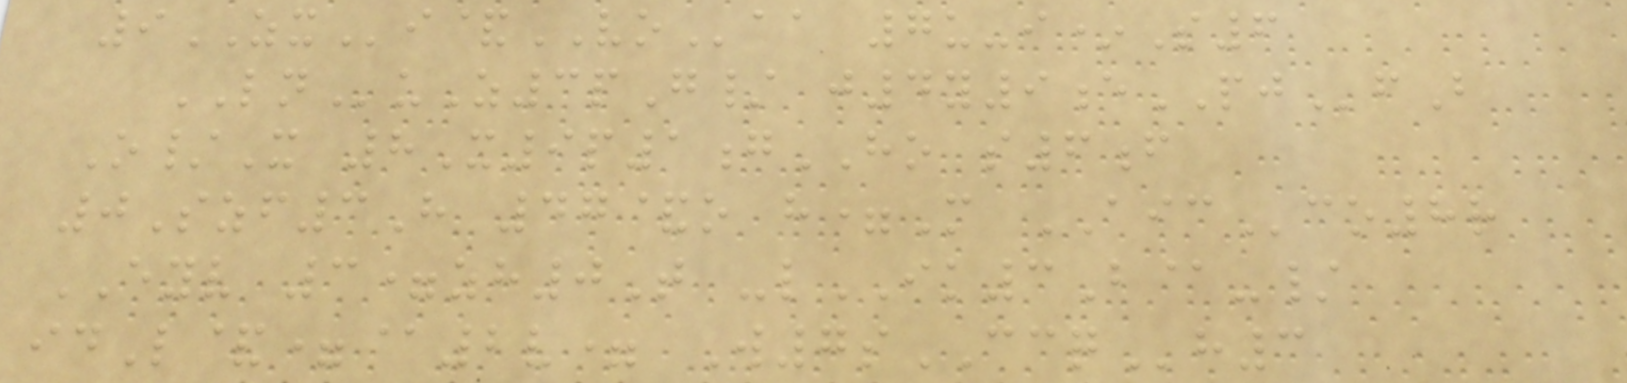9ZXi&VOaa 7u-i*S6
LNuZ3pG/ j4y9ePJfB
O/X 8X9p1gHO s6f
0Szf3H 47&o h=M AICco8r
EYV 3=zh0T -lIK3B@-/
idL&=@2v= W7sCCQh3
